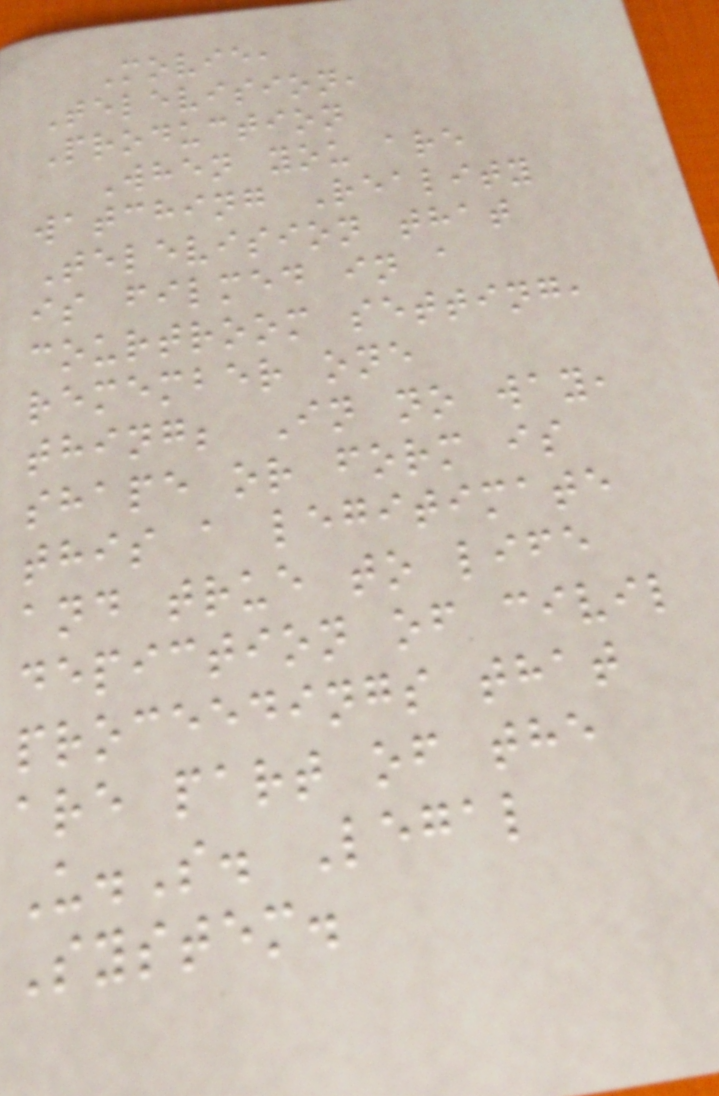Movie,
Television,
Production
When you are
watching Reality
Television that
is filmed in a
courtroom setting,
remember one
thing; In no way,
shape or form is
this a legitimate
and true to life
depiction of civil
proceedings that
are part of the
U.S. Legal
System.
